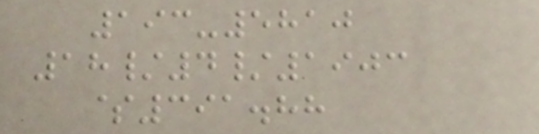193-5810
18/4/1903
$391.88
